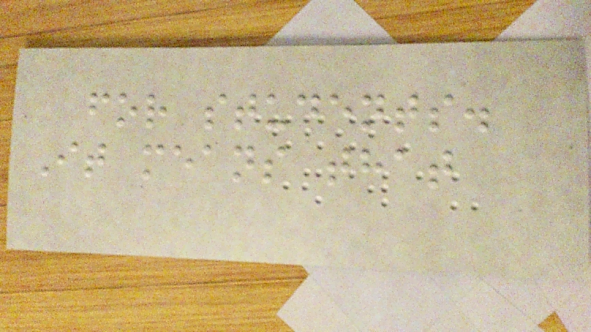for students.
It means that
